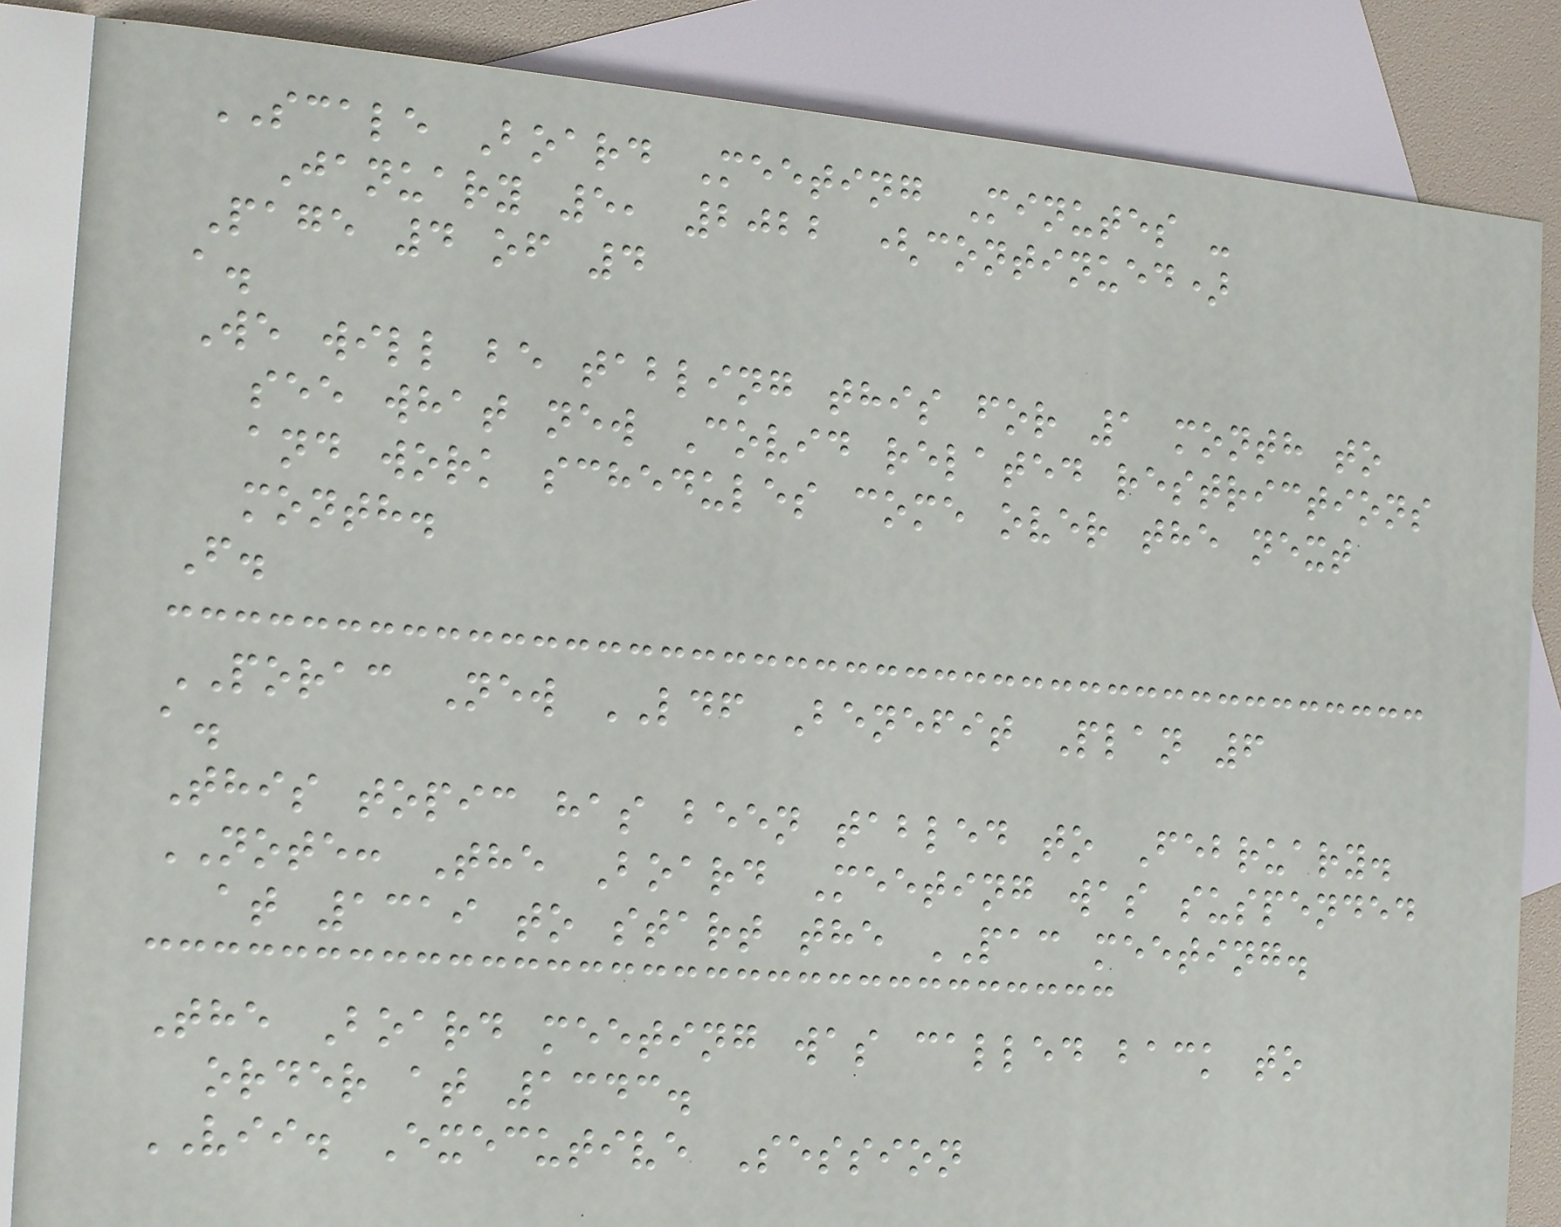SCALE Board Meeting Minutes -
January 5, 2022 (continued)
Page 4 of 4
a.
We will be tabling this for 1 month to
see what new Covid related restrictions
and work schedules come over the next
month.
F.
PORAC New LDF Benefit Plan 6
a.
This topic has been tabled to February.
NOTE: The Board Meeting was suspended
at 1319 to start the PAC meeting.
The Board meeting was called back to
order at 1343.
VII. Executive Session
